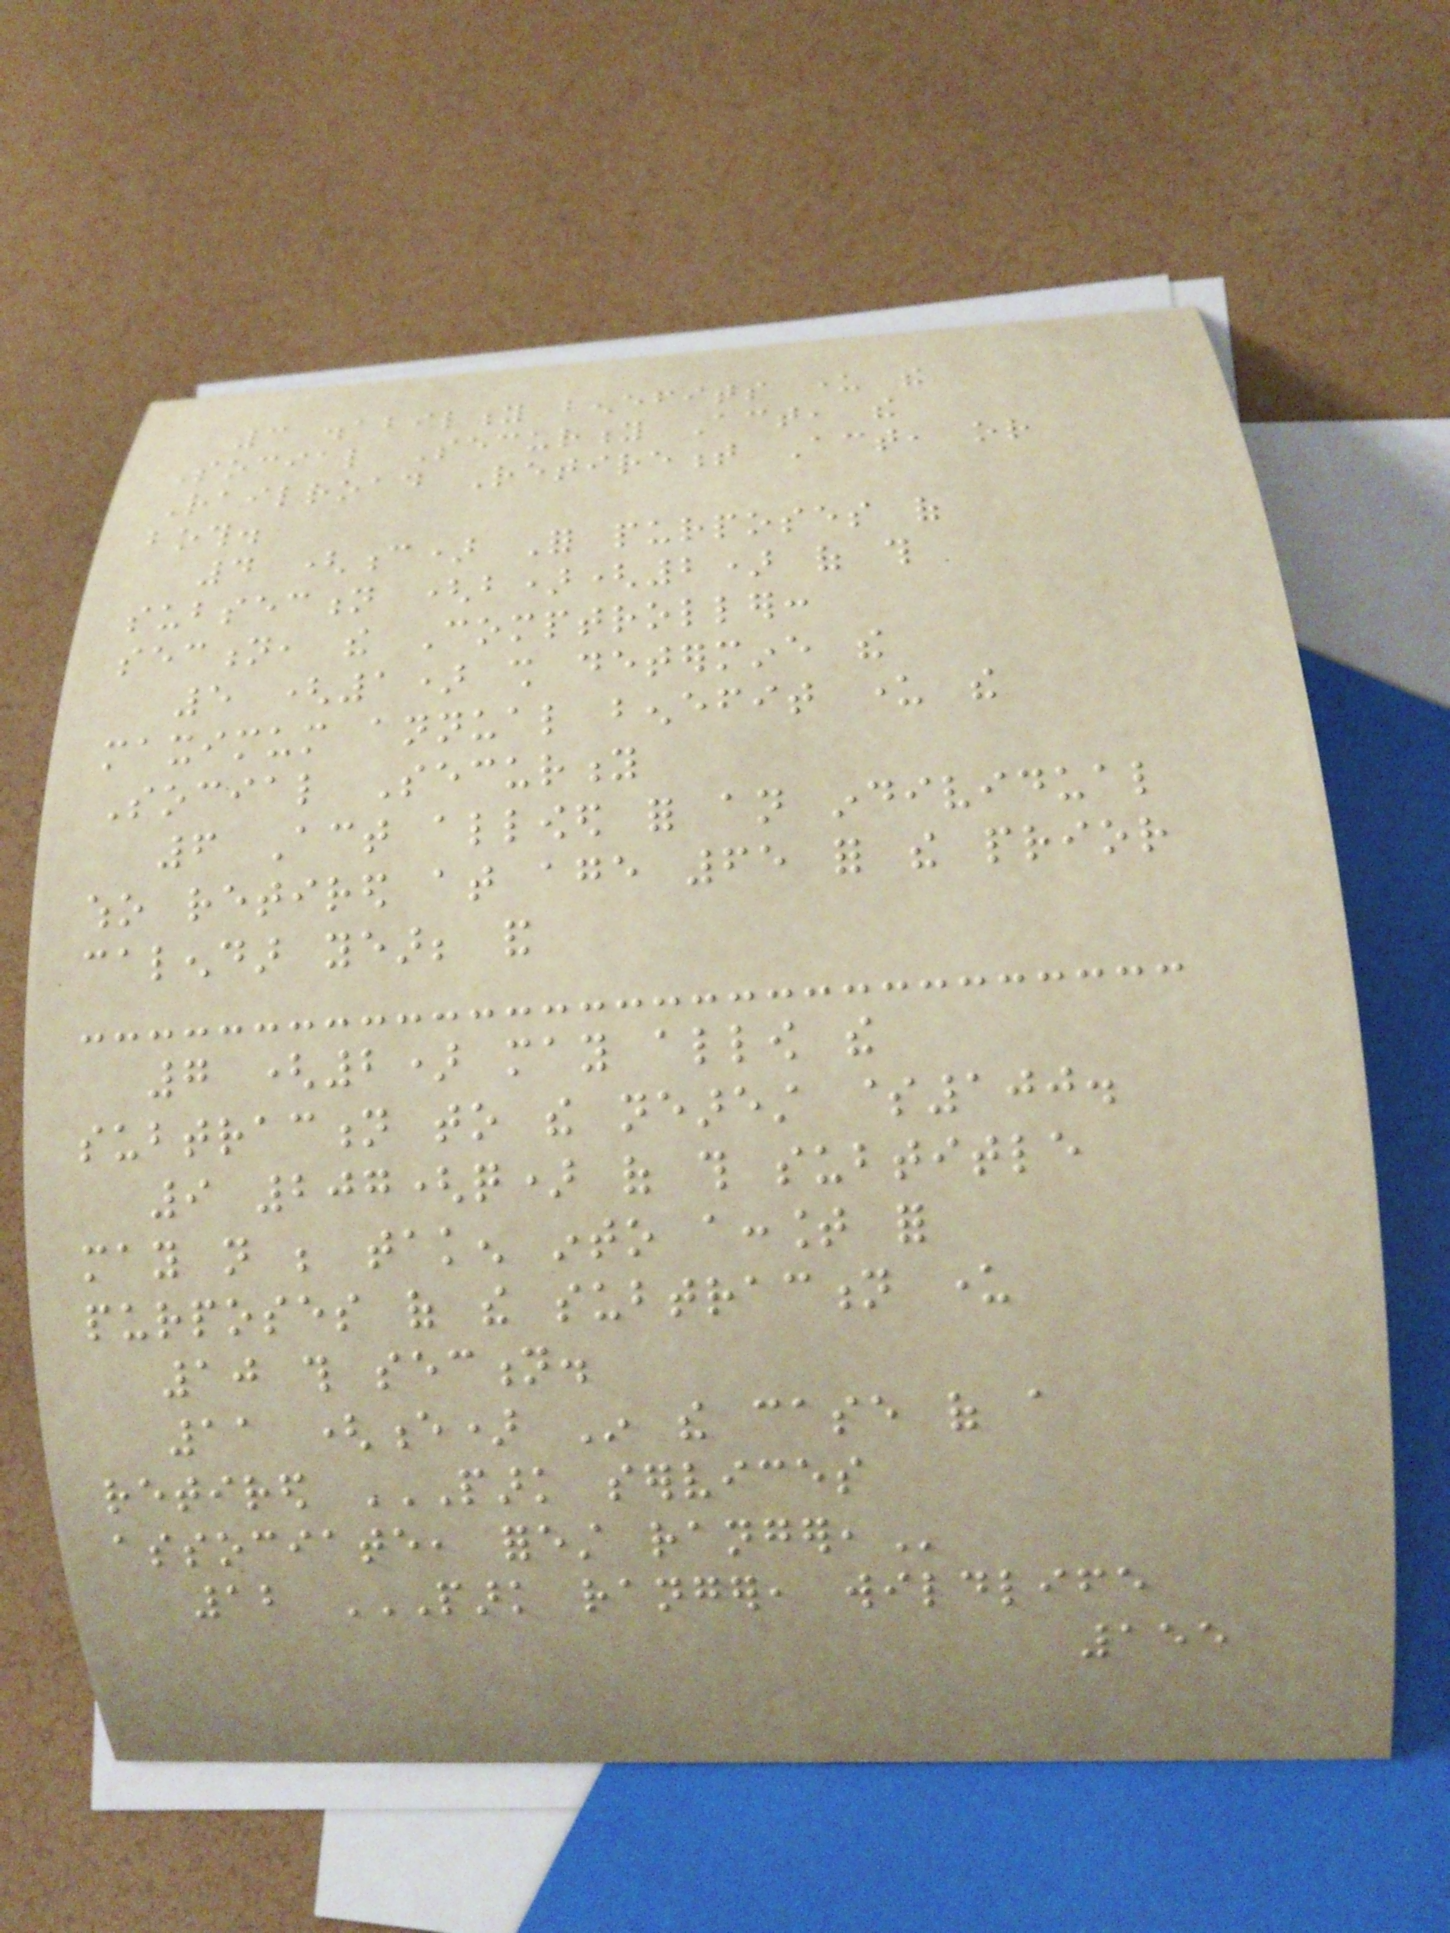3 disability benefits under the
Social Security Act, the
Railroad Retirement Act, or
both.
4 (c) For purposes of
subsection (b)(2) of this
section, the Comptroller:
5 (1) shall determine the
maximum annual benefit under the
Social Security
6 Act allowed for an individual
who retired at age 65 for the prior
calendar year; and
7 (2) may allow the
subtraction to the nearest $100.
9 207(q) of this subtitle
may not be taken into account for
purposes of the subtraction under
10 this section.
11 (e) In the case of a
retired PARK SERVICES
ASSOCIATE, FOREST RANGER,
12 PARK RANGER, WILDLIFE
155
